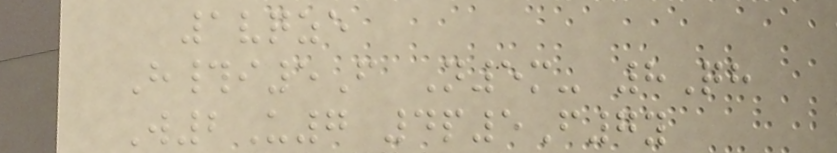1vqze
H#i5F N5m- 8Qh
W2U7 4p5F7y
